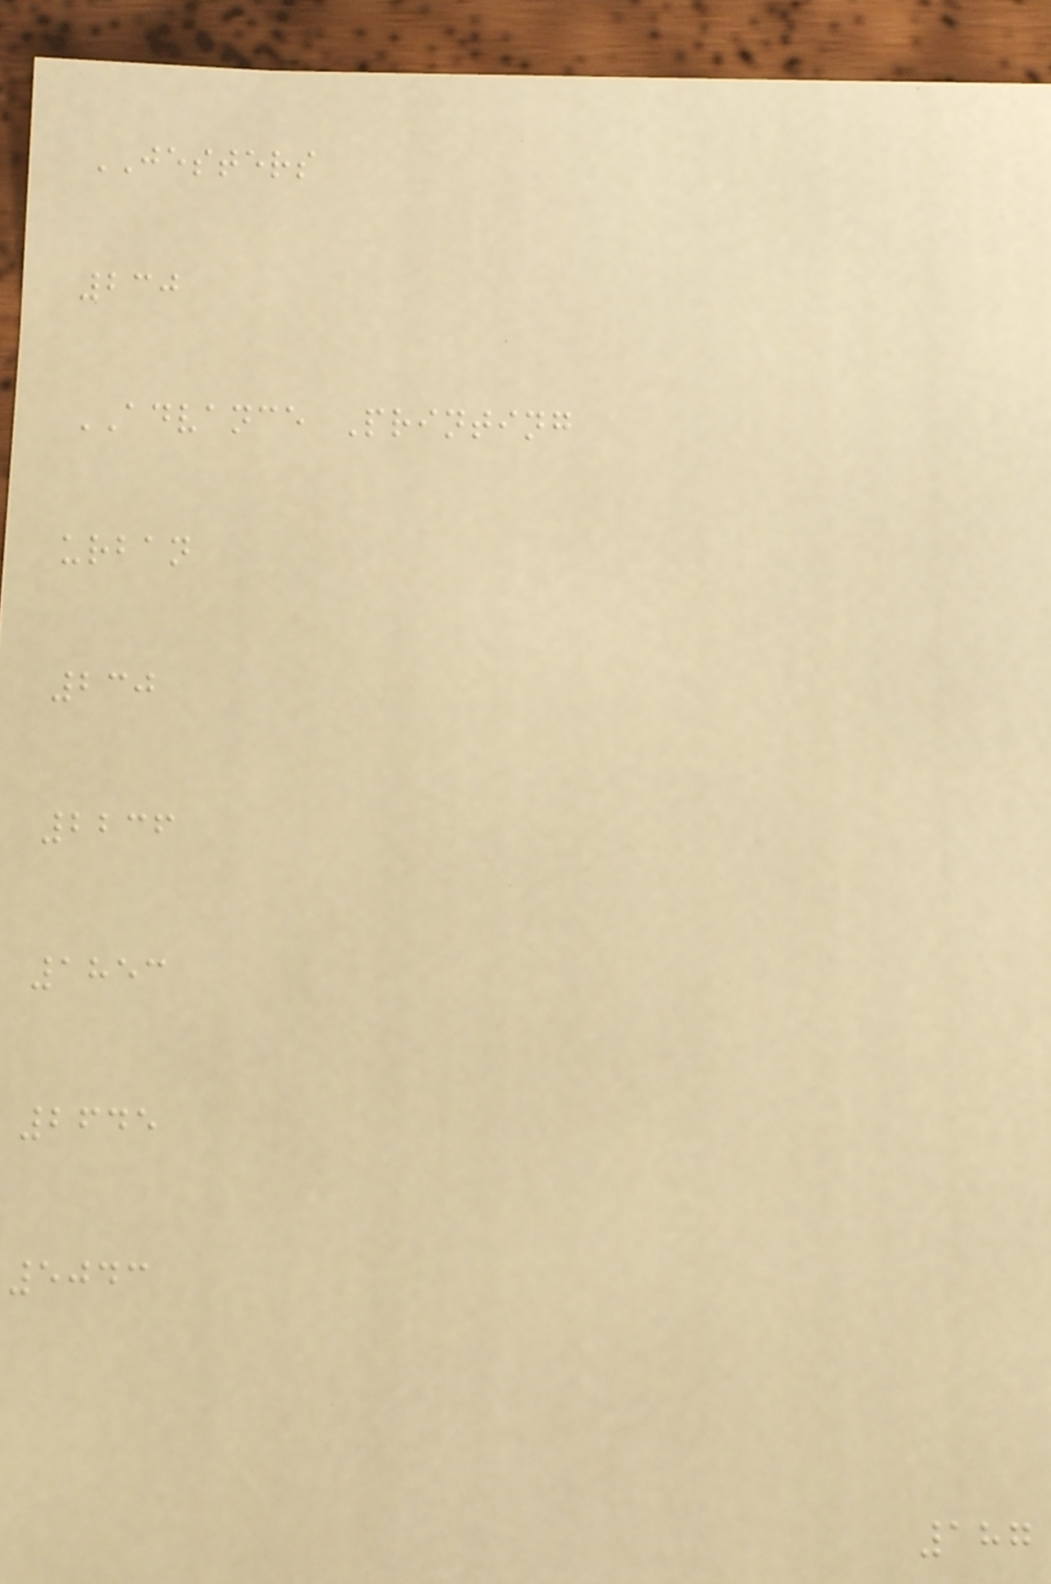JESTERS
230
ADVANCE Printing
urban
230
2236
1853
2645
5043
187
